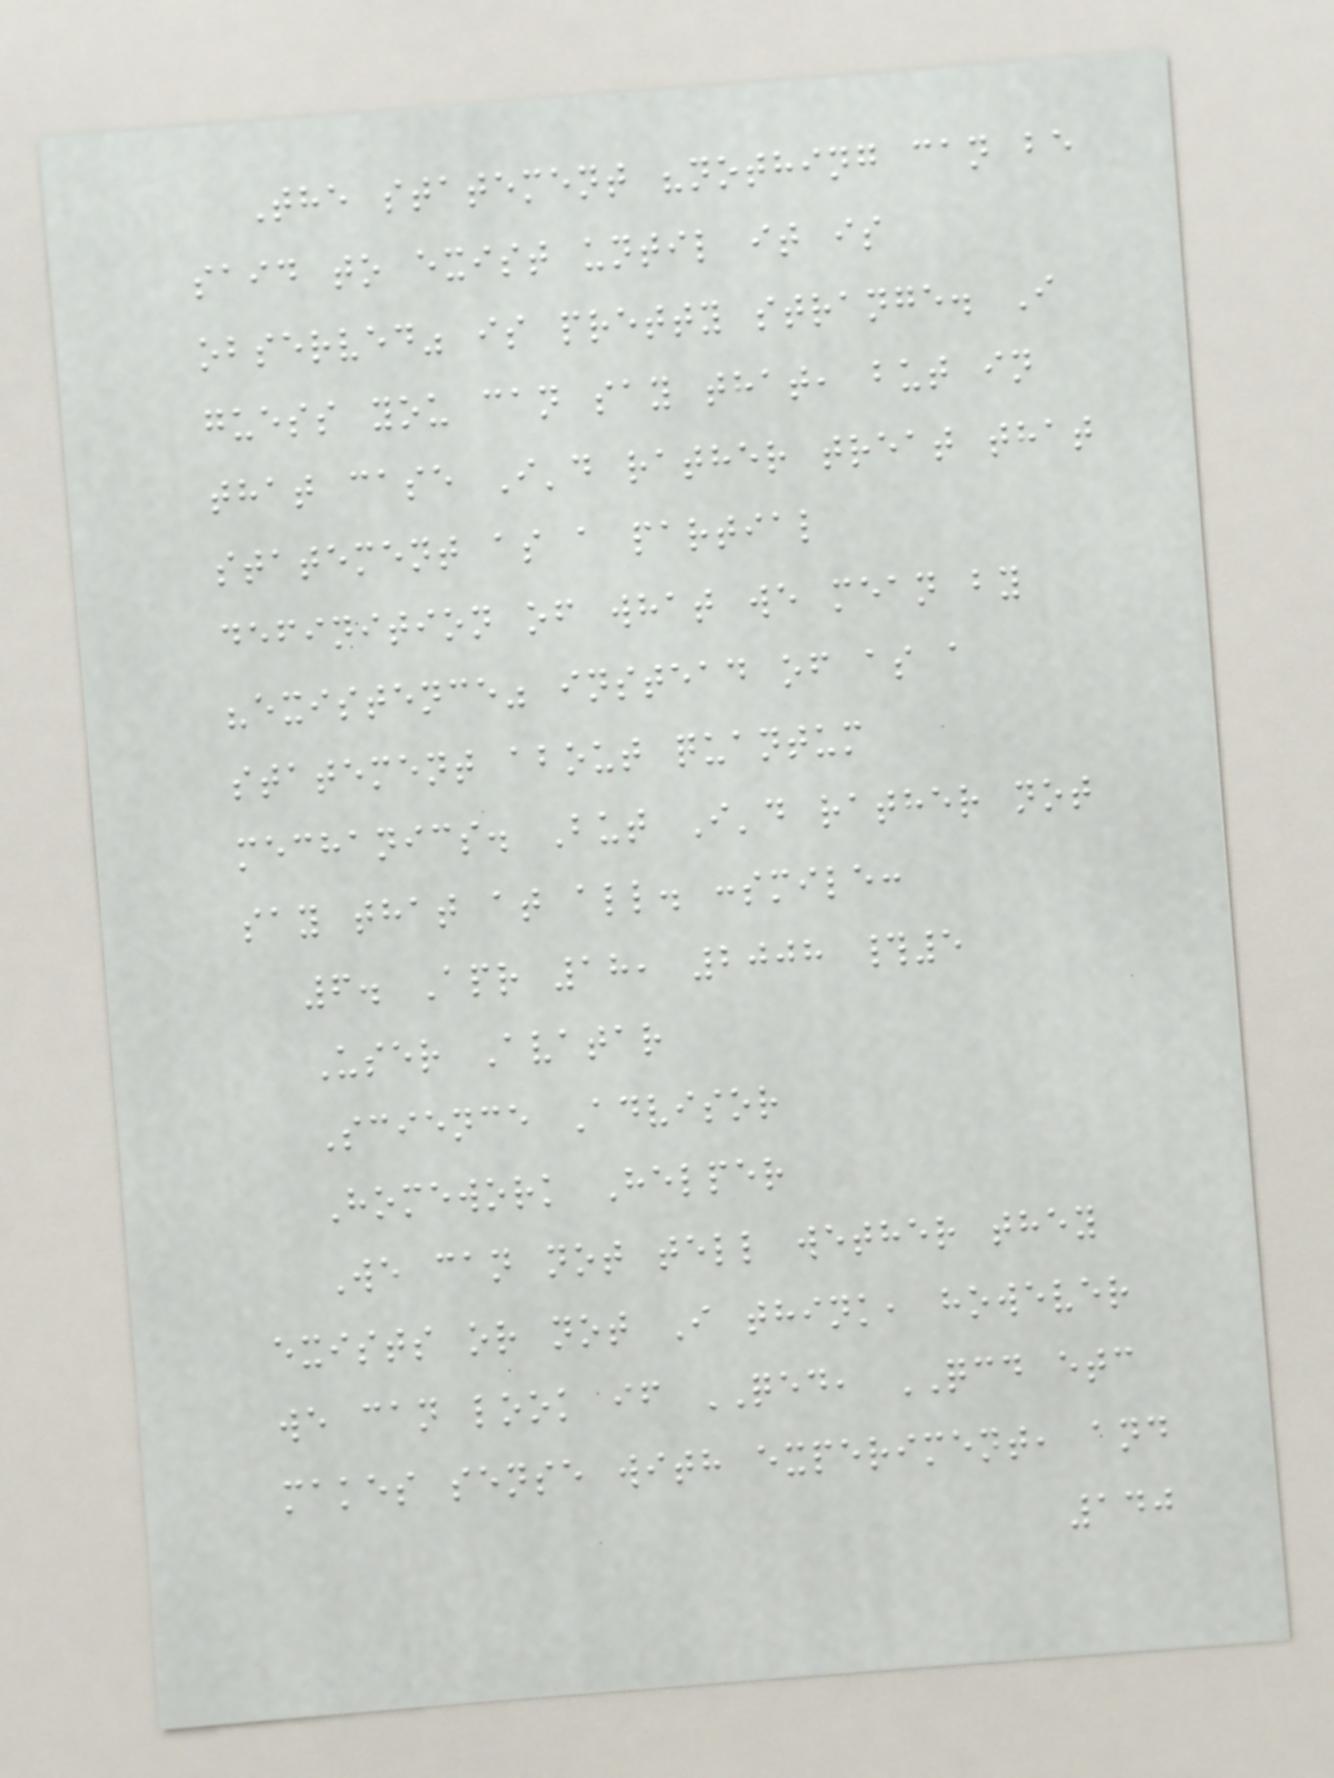The statement "nothing can be
said to exist until it is
observed" is pretty strange. I
guess you can say that, but in
that case I'd rather treat that
statement as a partial
definition of what we mean by
"existence" instead of as a
statement about quantum
mechanics. But I'd rather not
say that at all. :smile:
6. Apr 18, 2008 #5
User Avatar
Science Advisor
Homework Helper
We can not tell wether they
exists or not I think, however
we can look if QED, QCD etc
makes sense with experiment, and
140
